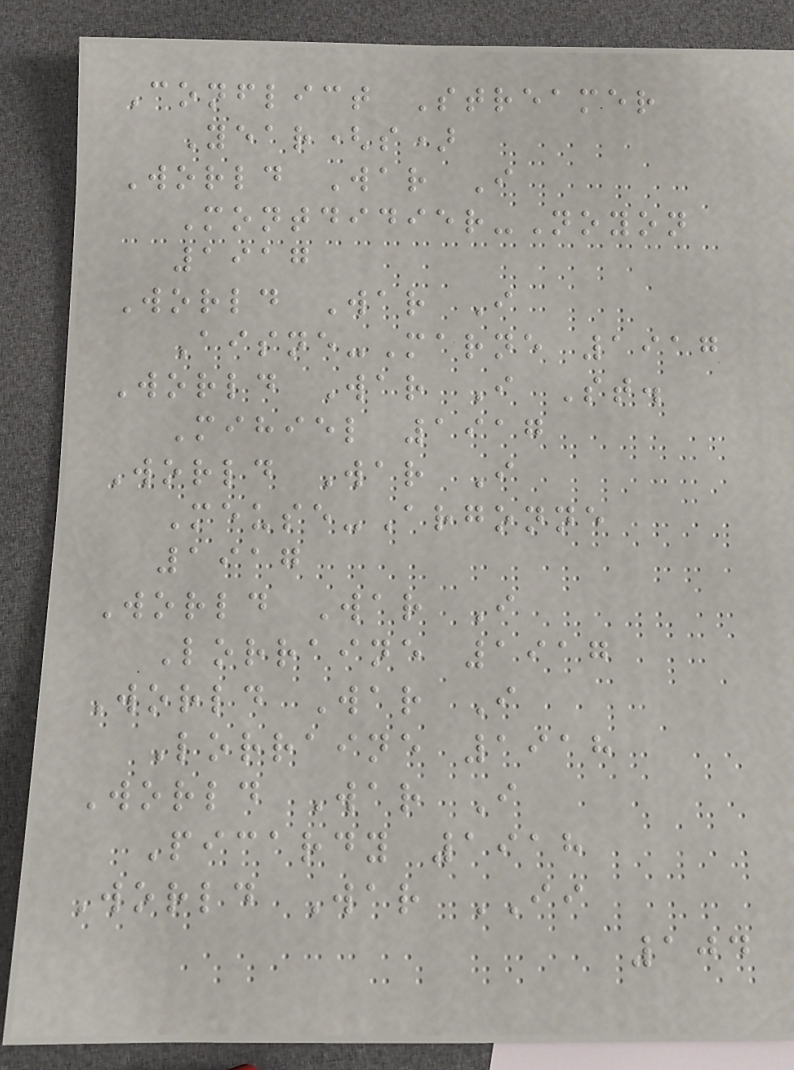Conflict Streamer
Year(s)
World War I
Montdidier-Noyon
1917
World War I
Aisne-Marne 1917
World War I St.
Mihiel 1917
World War I
Meuse-Argonne
1917
World War I
Lorraine 1917
World War I
Lorraine 1918
World War I
Picardy 1918
World War II
104
